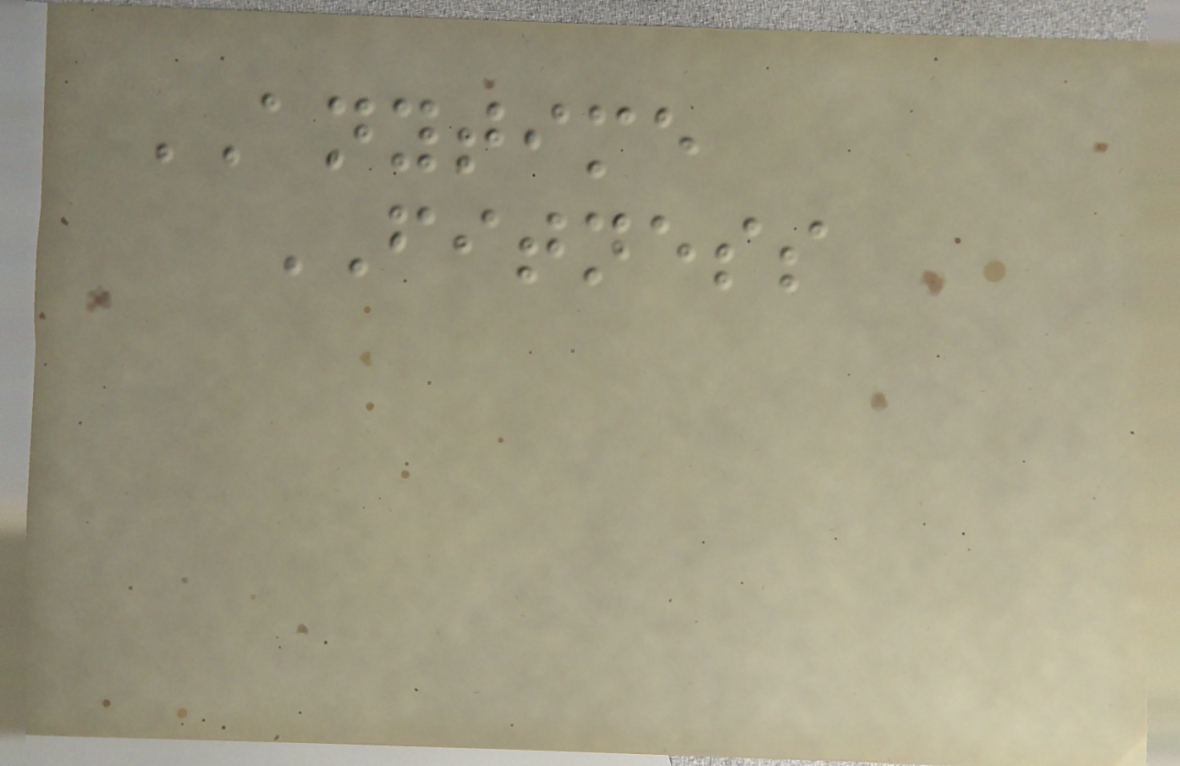ANYTIME
FITNESS
